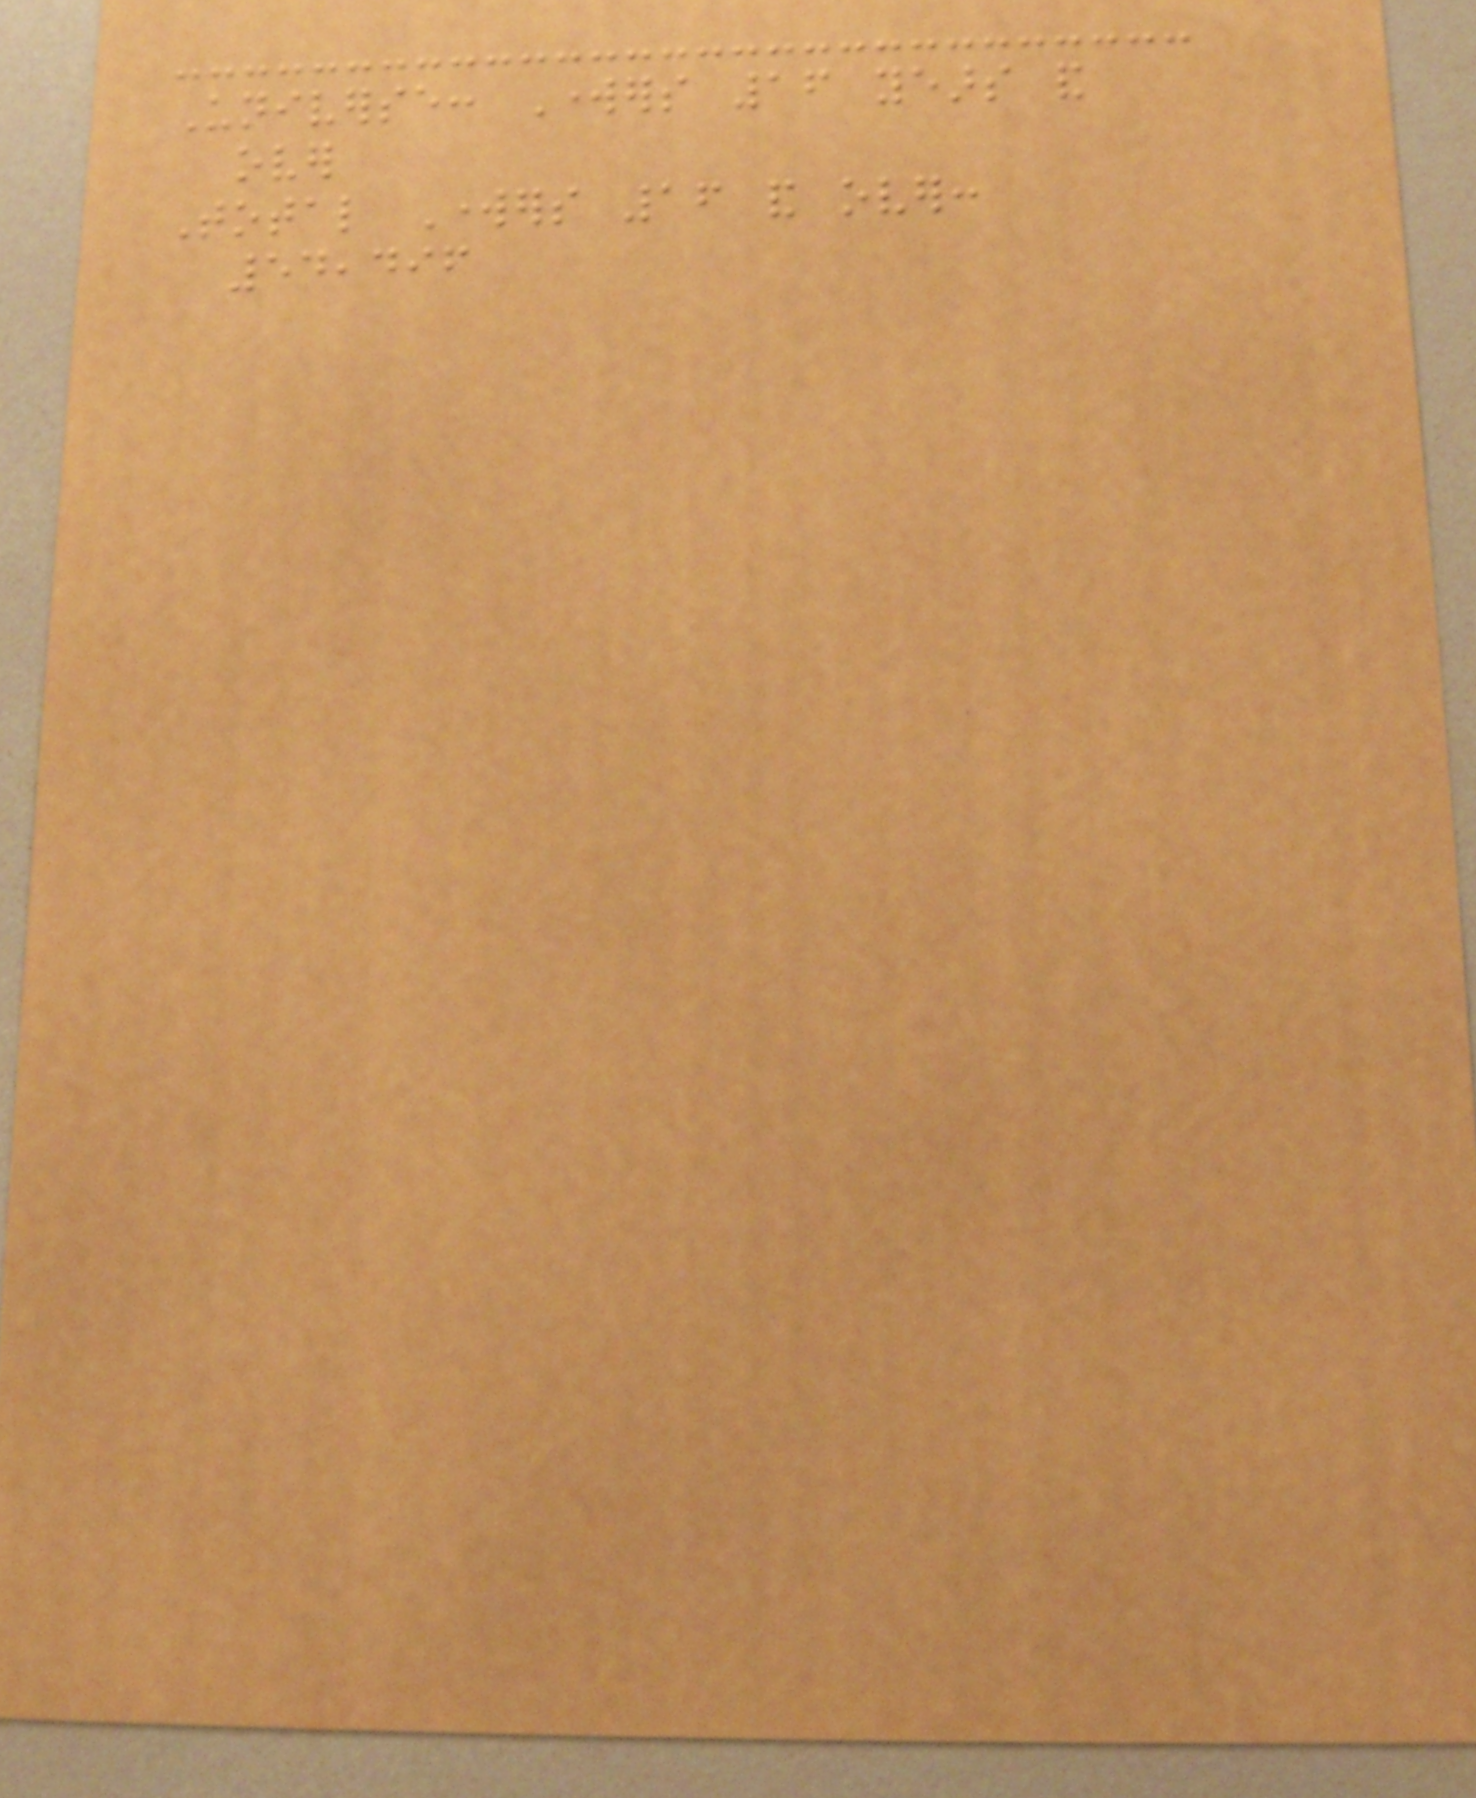Universe: Workers 16 years and
over
Total Workers 16 and over:
54,496
